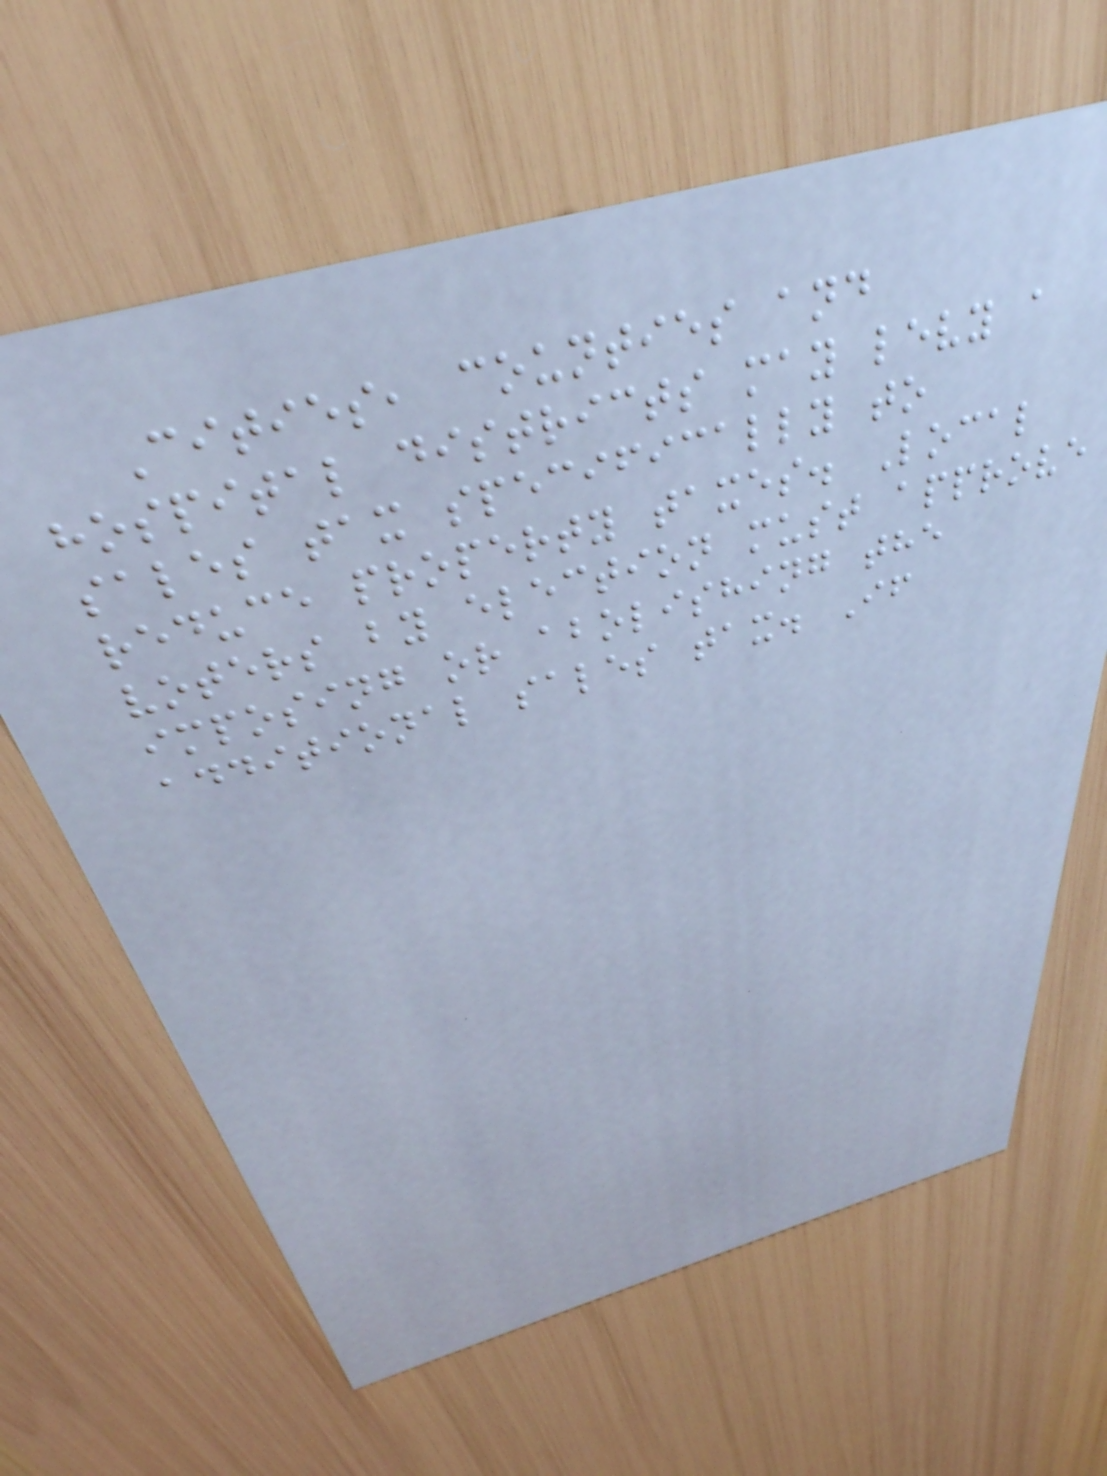Cities, counties and
hospital districts may levy a
sales tax specifically to
reduce property taxes. Local
voters by election must approve
imposing or abolishing the
additional sales tax. If
